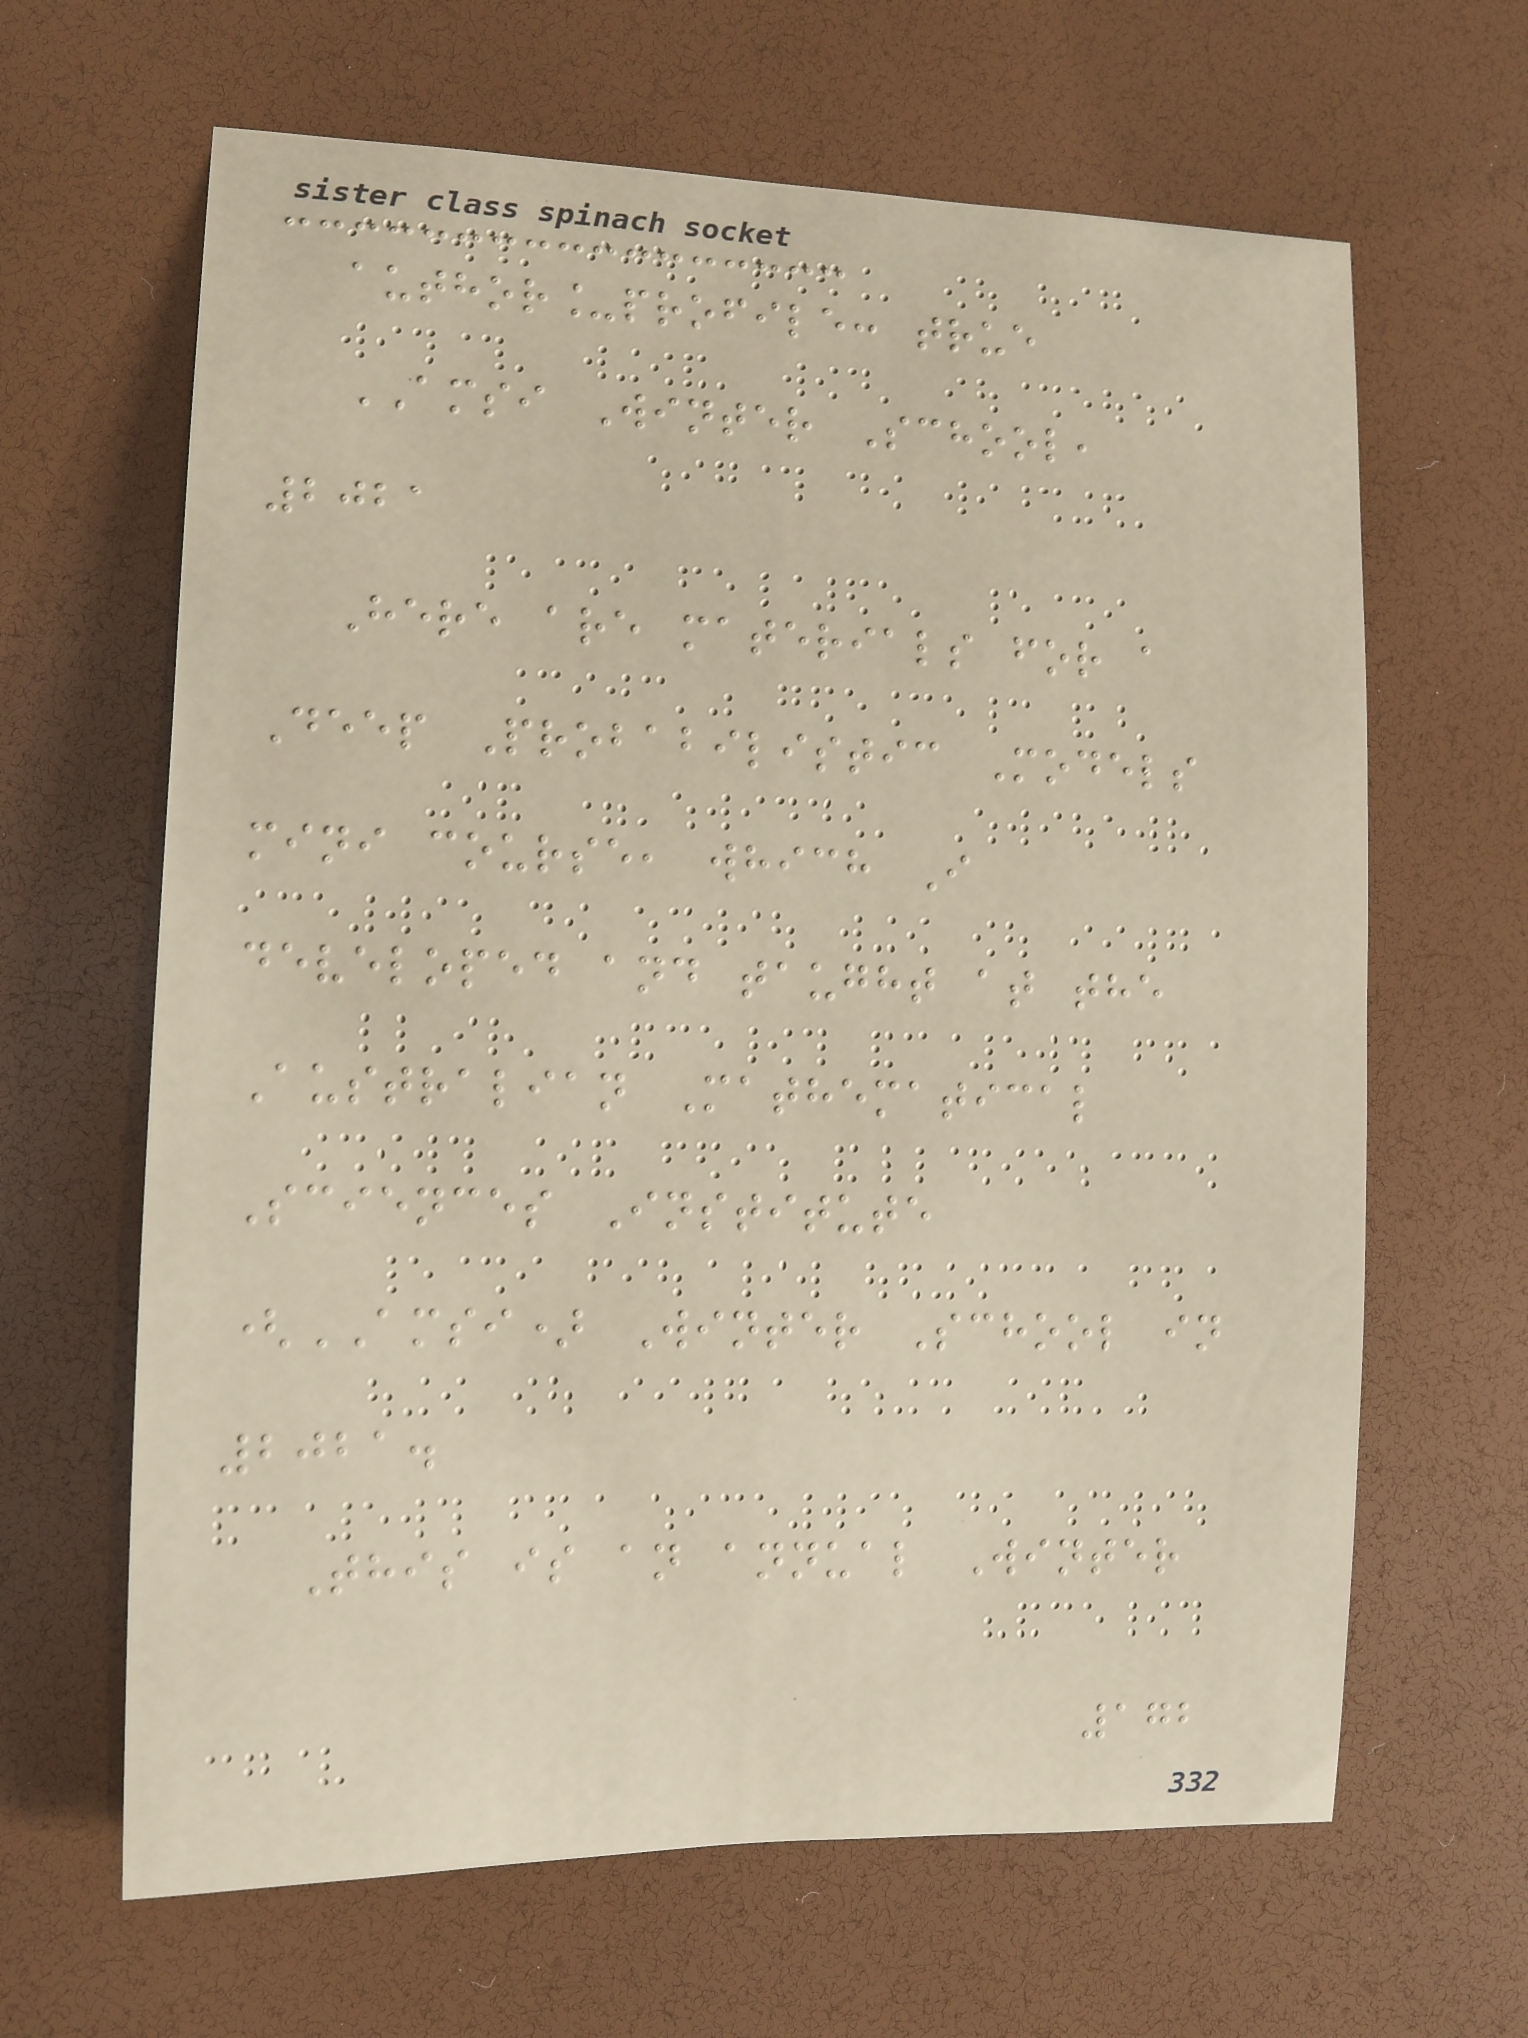author_profile: true
AMSI Winter School,
2021
Here are materials for a
Deep Probabilistic Models
mini course, which I
developed and taught at the
Australian Mathematical
Sciences Institute
(AMSI) Winter School in
2021.
This is an annual Winter
172
